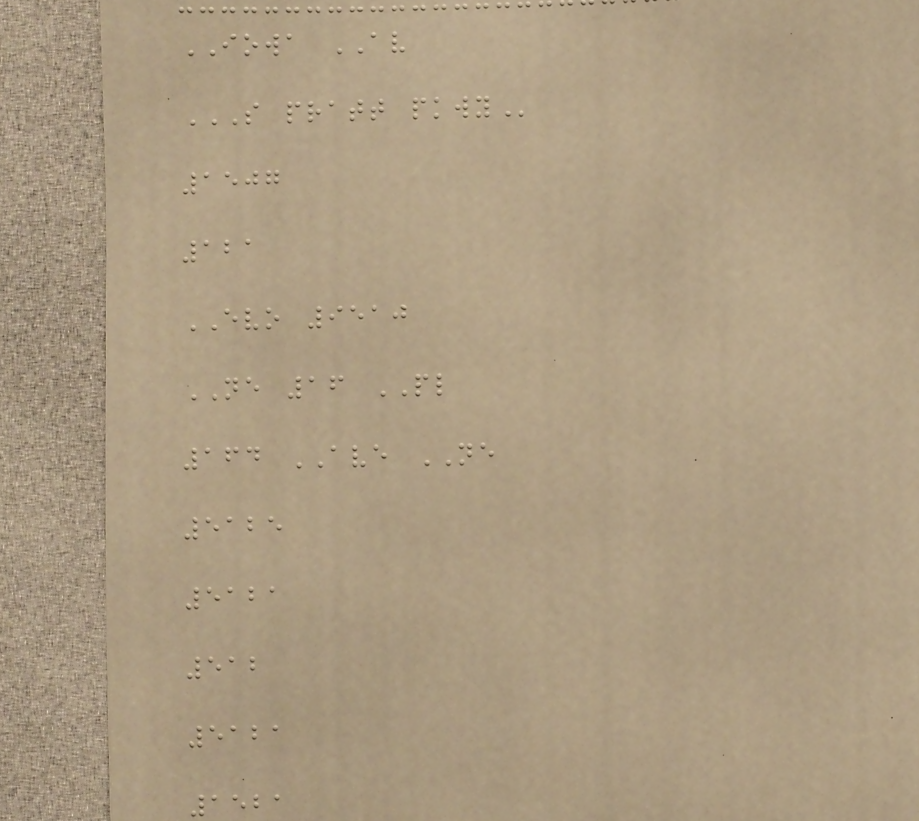IOWA AV
S PRATT PKWY
1507
121
EVO 9510
NE 16 PL
164 AVE NE
5125
5121
512
5121
1521
